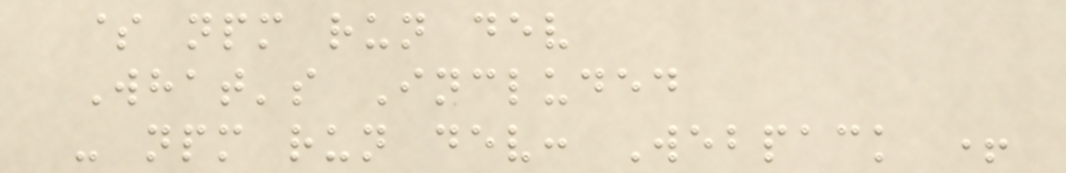$ npm run dev
What's Included
- npm run dev: Webpack +
